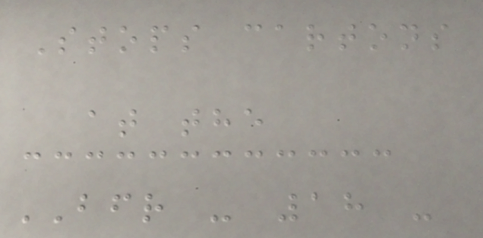Stops cartons
at the
BFR - 18 -
